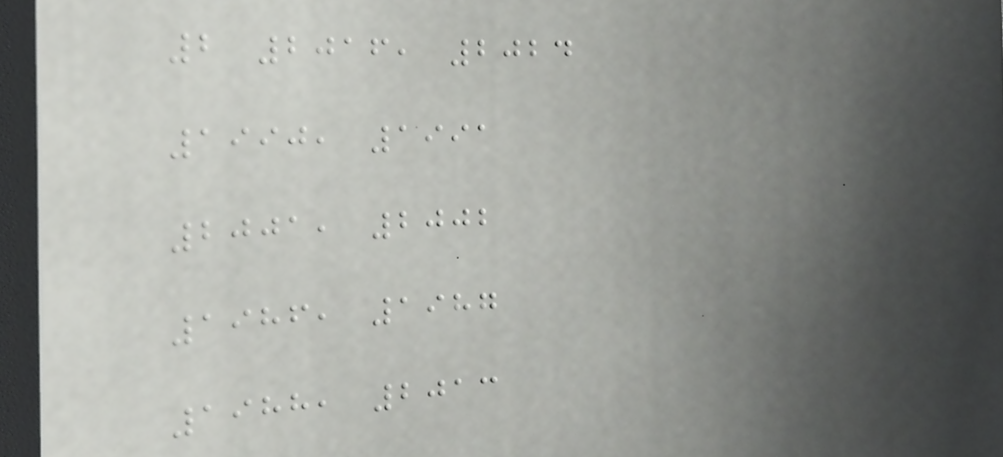2 2016, 2024
1990, 1991
2001, 2002
1986, 1987
1988, 2013
